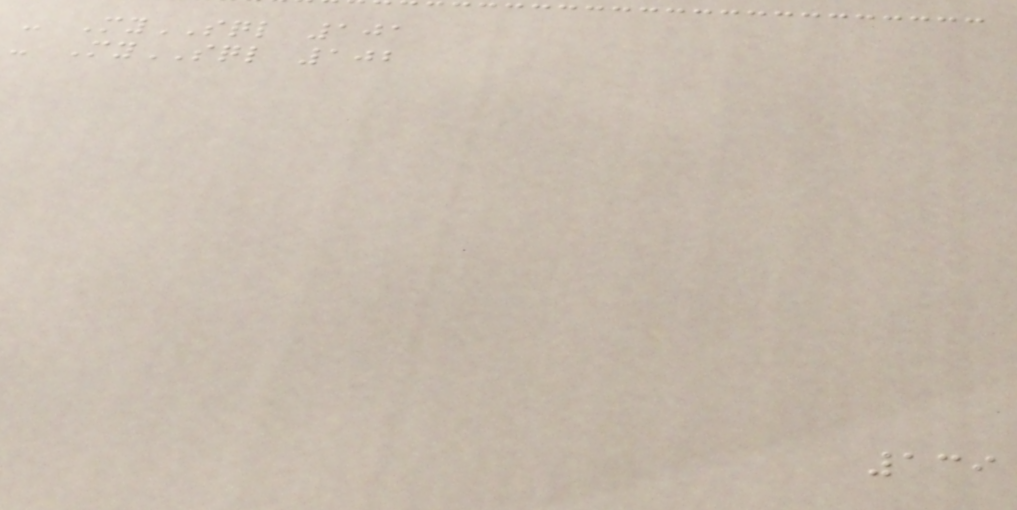- MySQL 101
- MySQL 102
139
